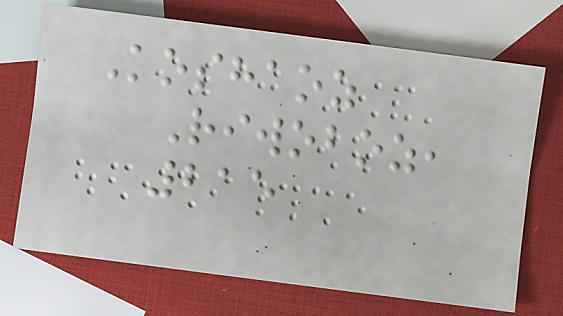Koshaoz
Riwoboz,
215
